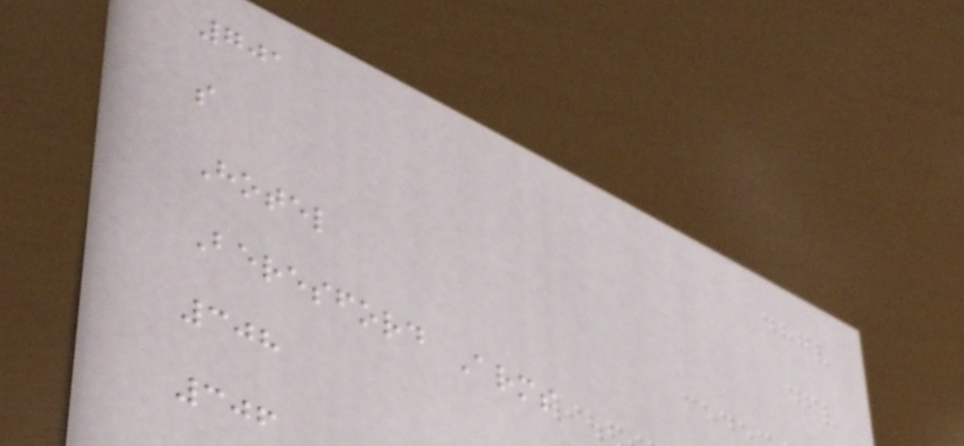701
s
Hotel
Beresford Arms
308
306
